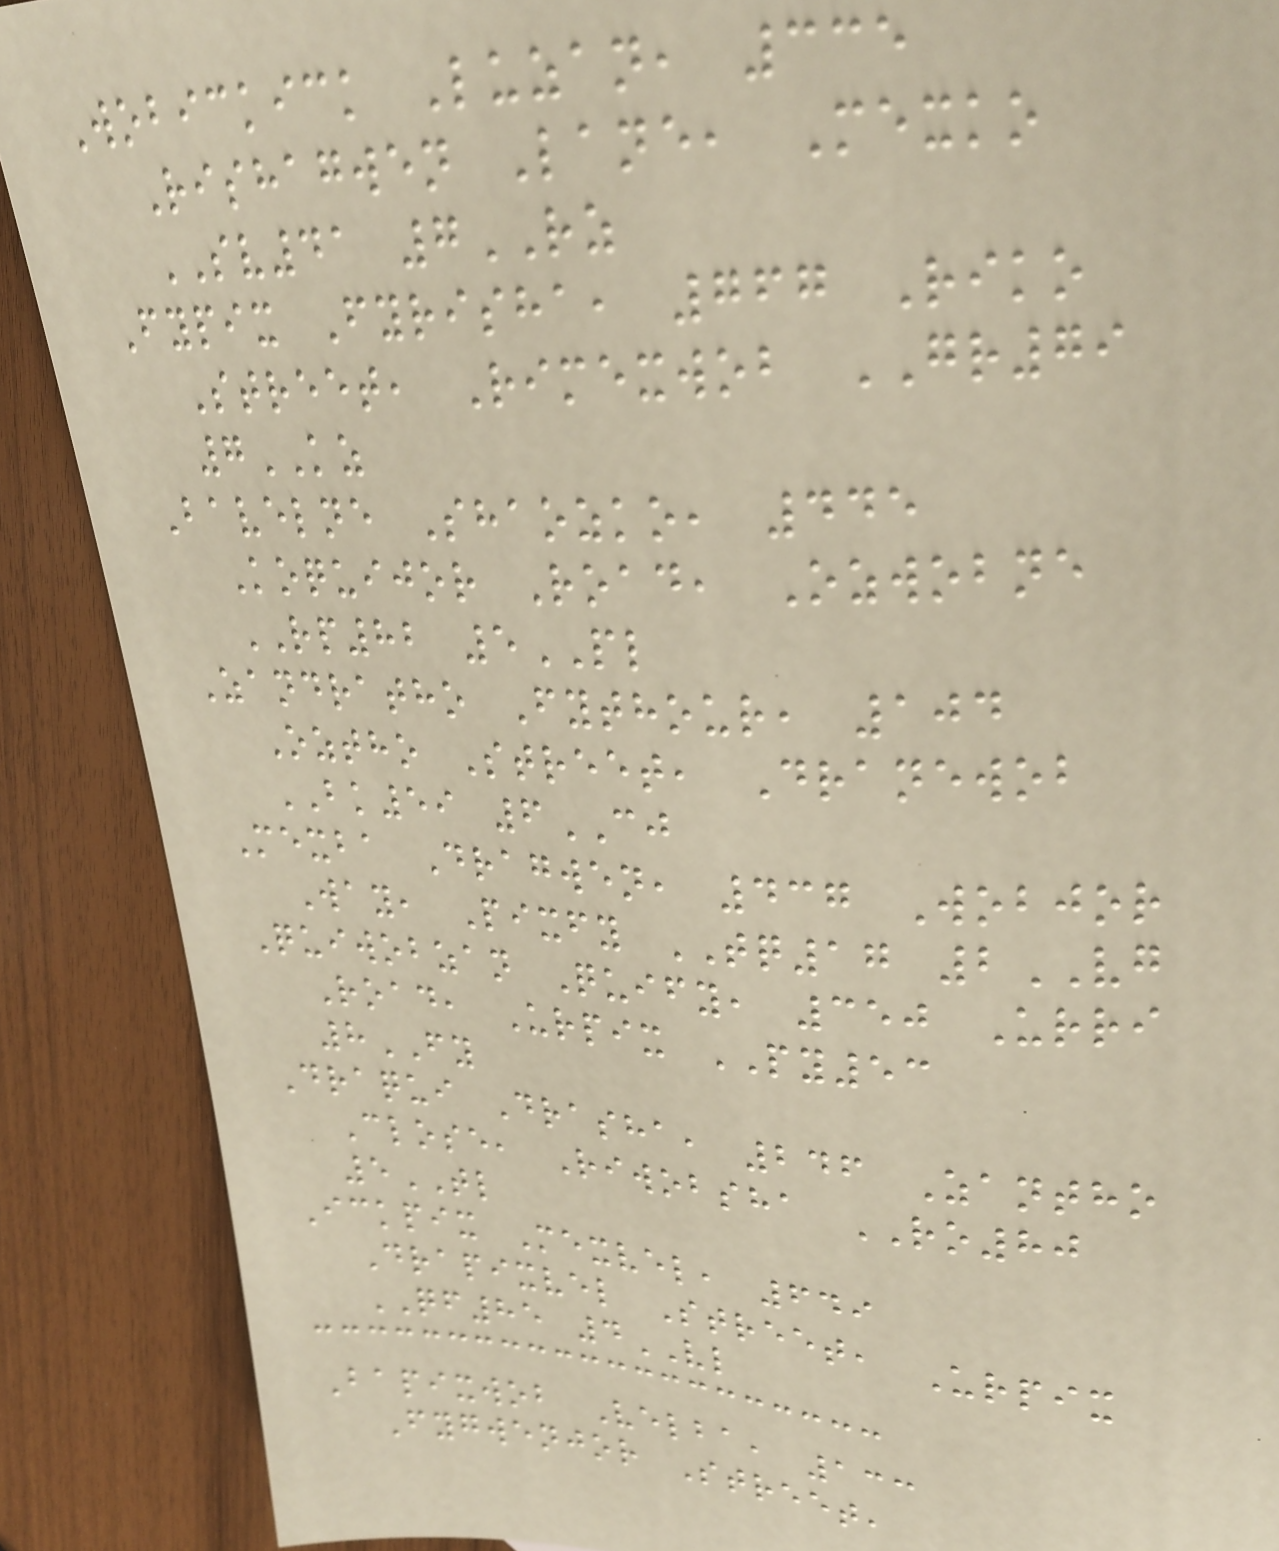Wobickick Luzan, 335
Rishagwen Lane, Mexko
SV41 7RZ
Fypix Fyrisha, 767 Riko
Street, Rimexwob GR79
7KZ
Bavelne Shaozko, 445
Koquijor Road, Ozwobne
RP82 5PL
Zandratho Fythour, 104
Oztho Street, Dranewob
BK59 6CJ
Mexba Dragwen, 437 Wobjor
Way, Pixfy TQ17 2VG
Quiwobzan Quify, 350 Urri
Road, Urpix PY53
8FY
Draqui Drasha, 246 Zantho
Close, Riwobsha RO80
5TL
Ickpix Mexvel, 649
Drapixvel Street, Urpix
QF85 4VL
Bapixwob Velba, 133
Fygwenjor Street,
